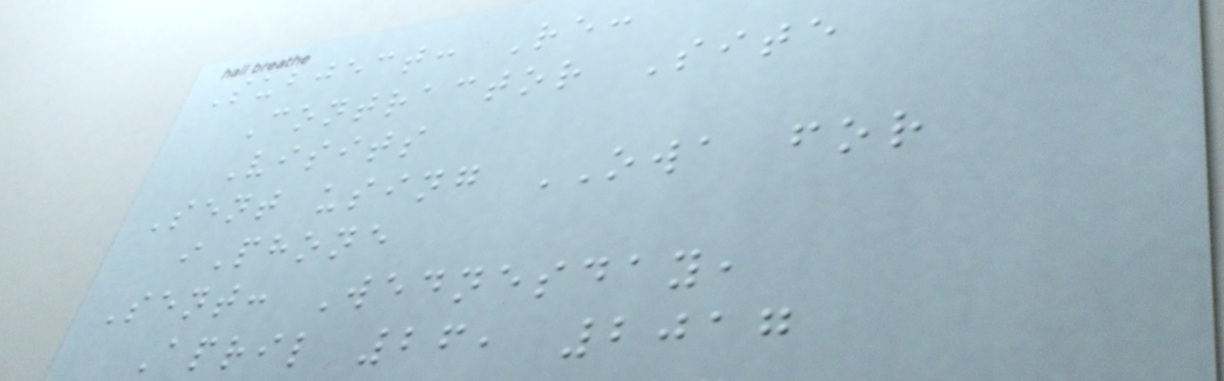Subject: Re:
Contractor Site
Visits
Sent using OWA for
iPhone
Sent: Wednesday,
April 26, 2017
